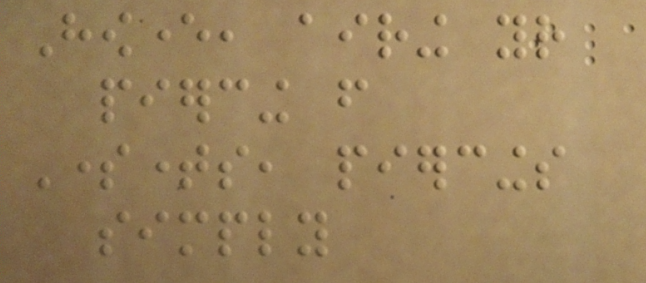However, airing your
piercing from
Sometimes, piercings
simply
